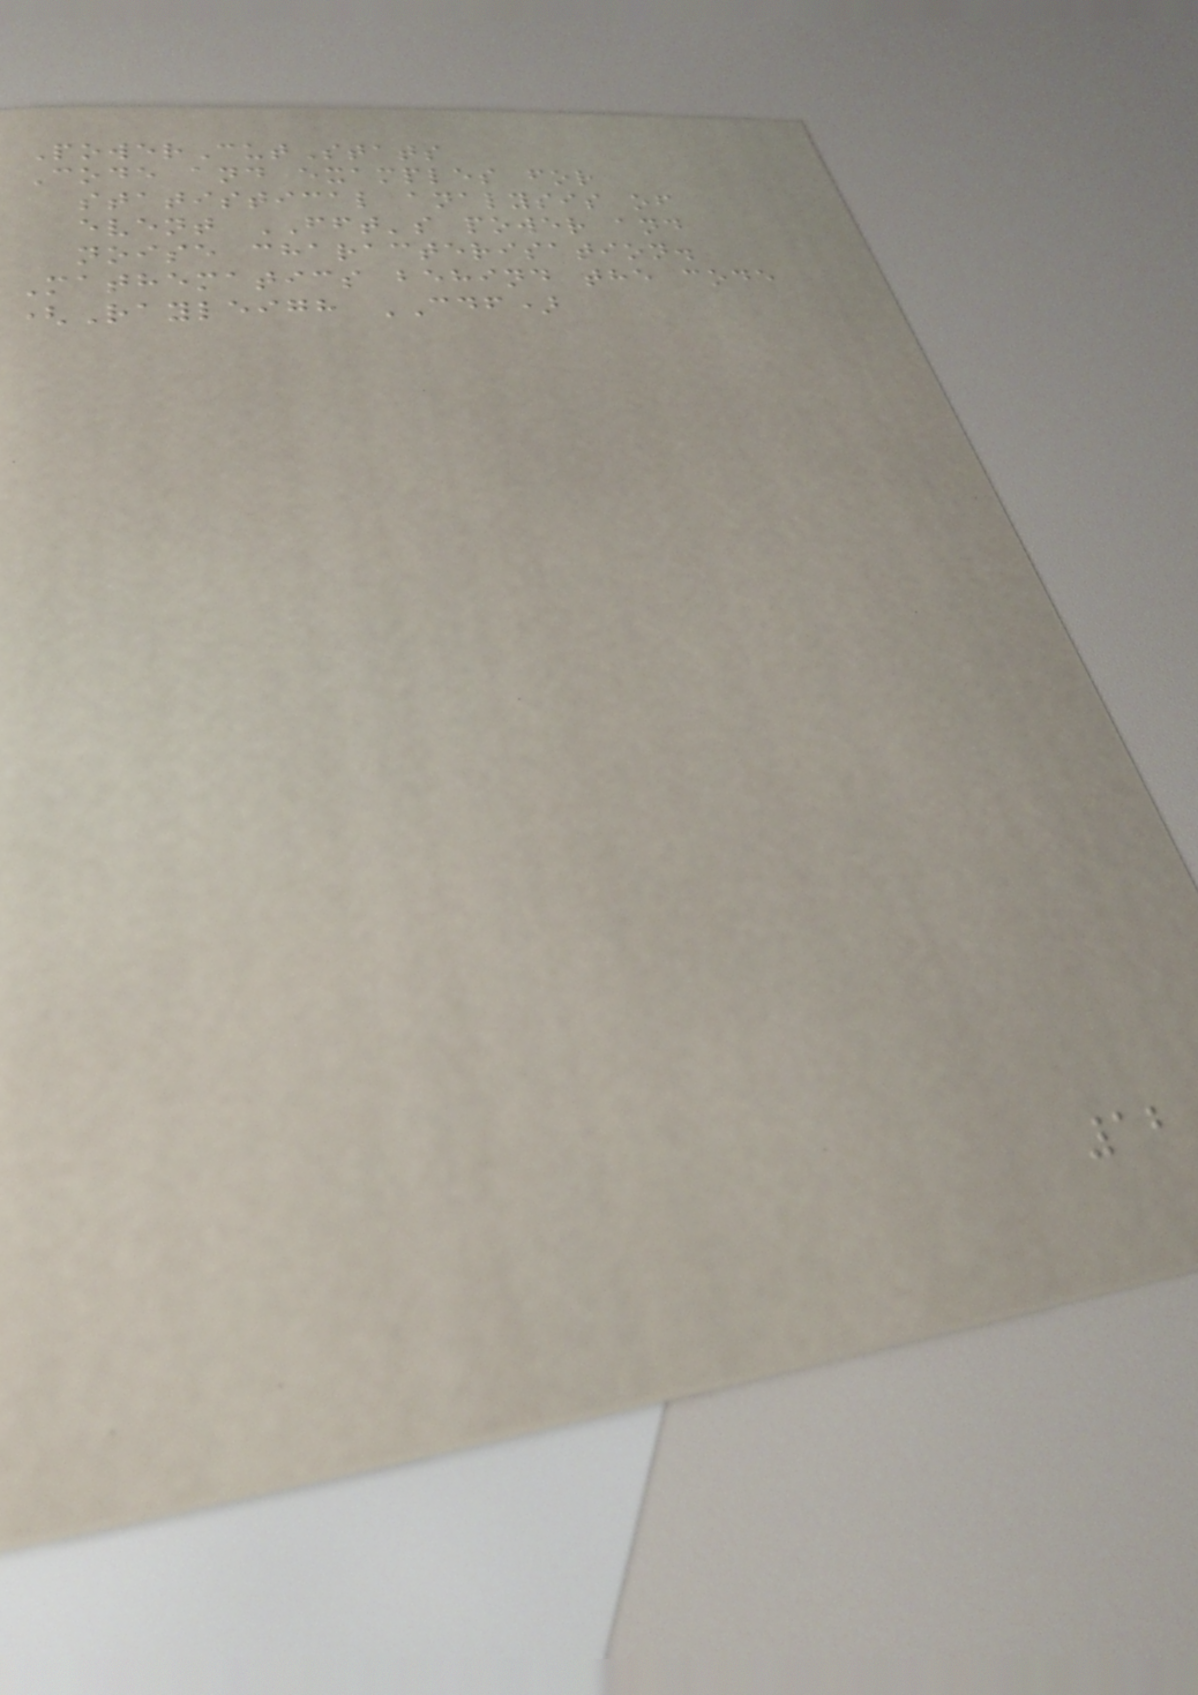PowerCutStats
Code and examples for
statistical analysis of
event FFT's power and
noise characterisation.
Mathematics behind the code
(Rayleigh CDF)
12
